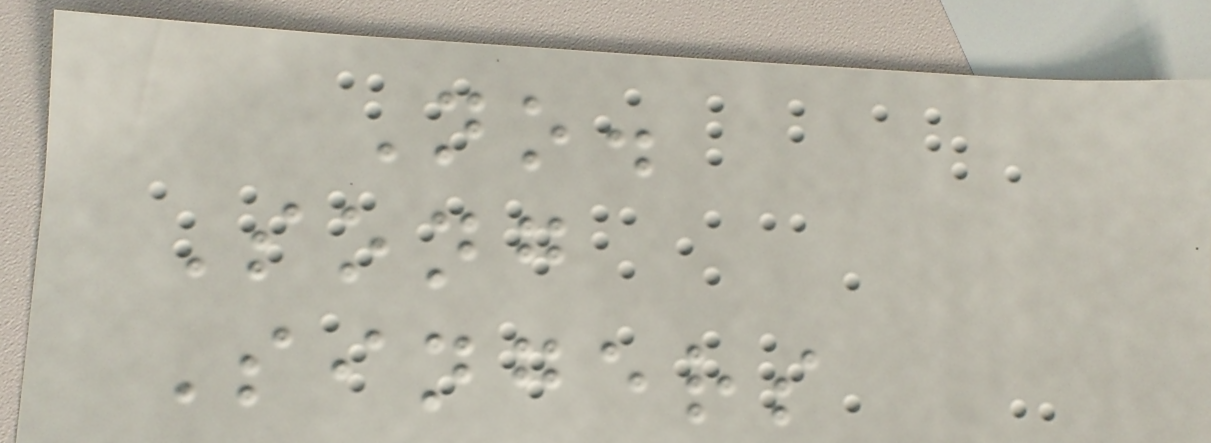No.
Song
Singers
